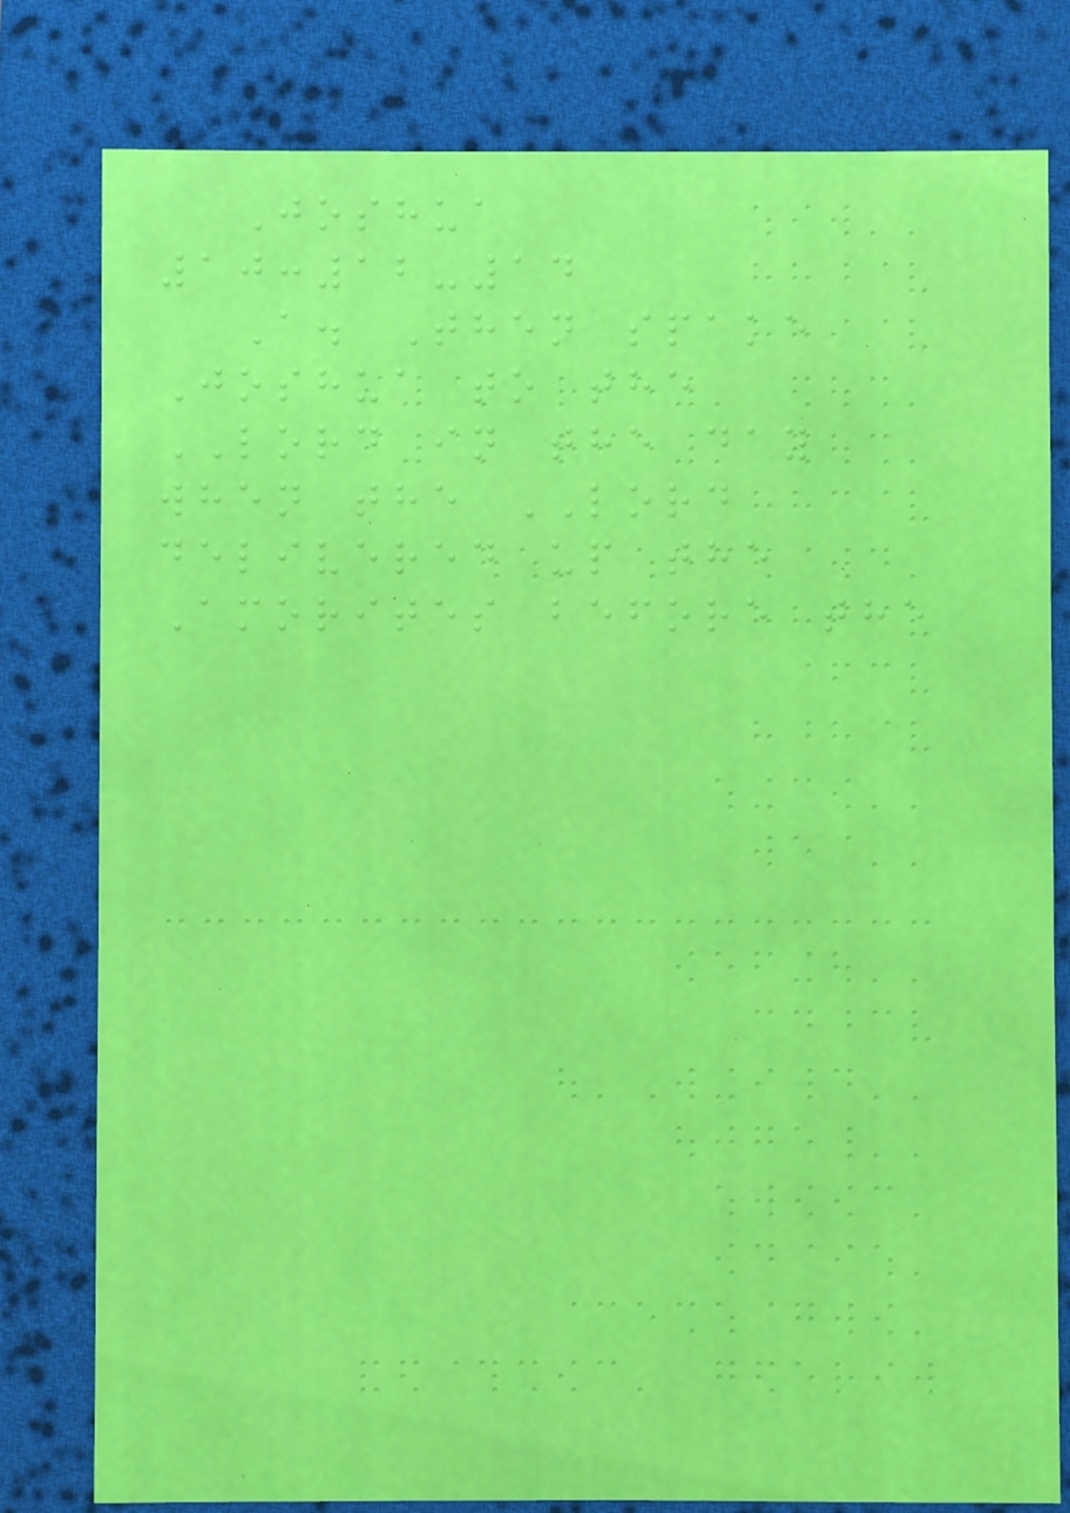Joshua
10:12-14
A. Then spake
Joshua to the
LORD in the day
when the LORD
delivered up the
Amorites before the
